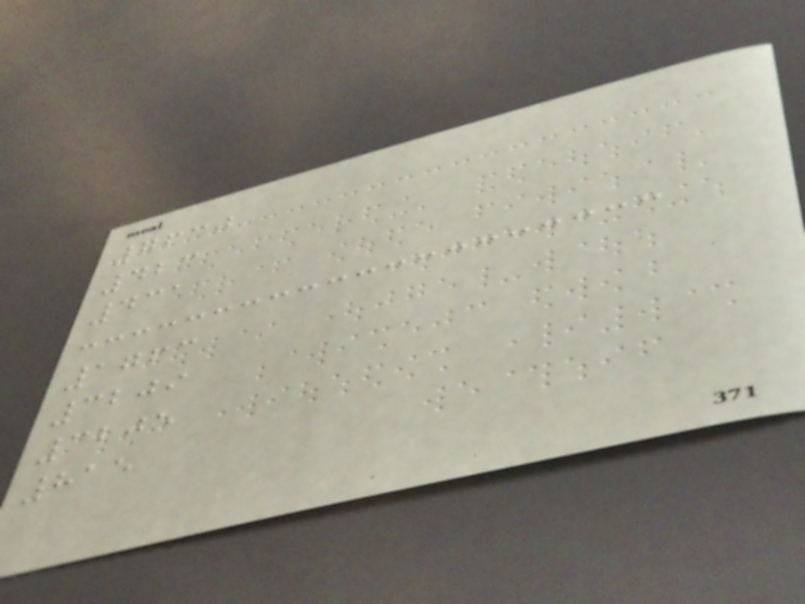7630
423
431
1763
3209
3205
815
